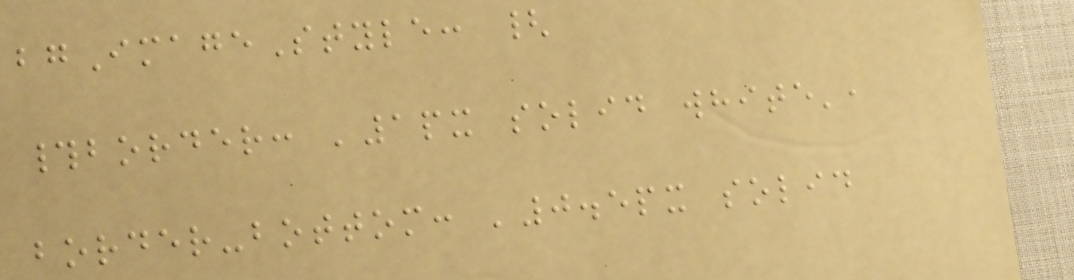bgImageStyle: {
#border: '1px solid white',
border-bottom: '0.5px solid
